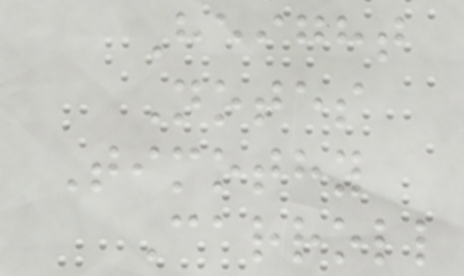Height
Notes
Timothy
Carroll
